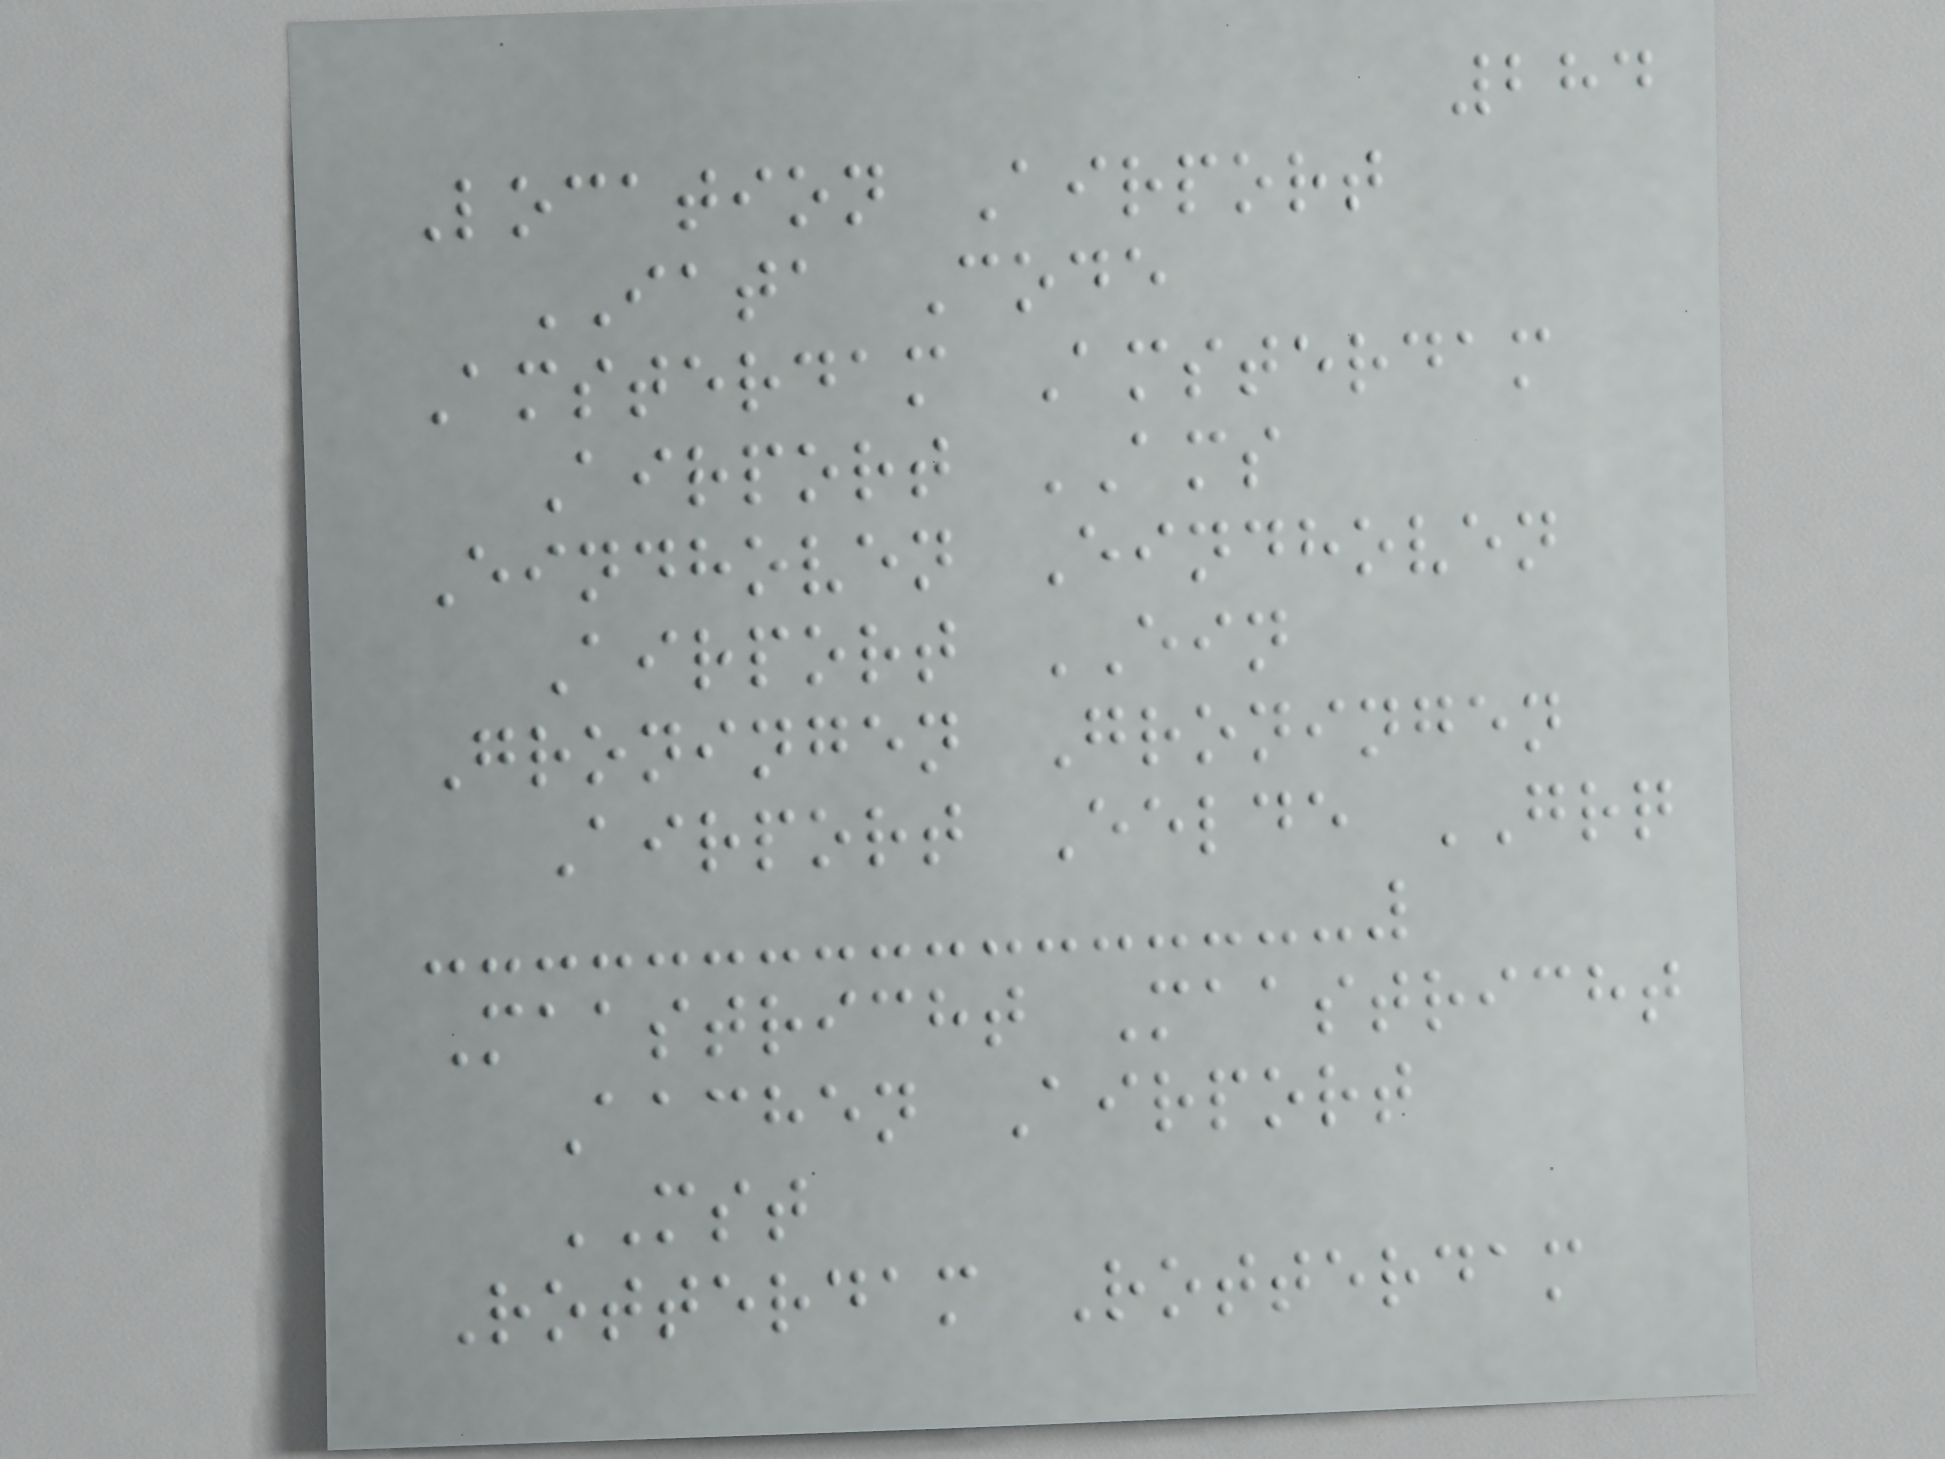284
Location Airport
IATA Code
Amsterdam Amsterdam
Airport AMS
Eindhoven Eindhoven
Airport EIN
Groningen Groningen
Airport Eelde GRQ
Maastricht Maastricht
Aachen Airport
MST
Rotterdam Rotterdam
